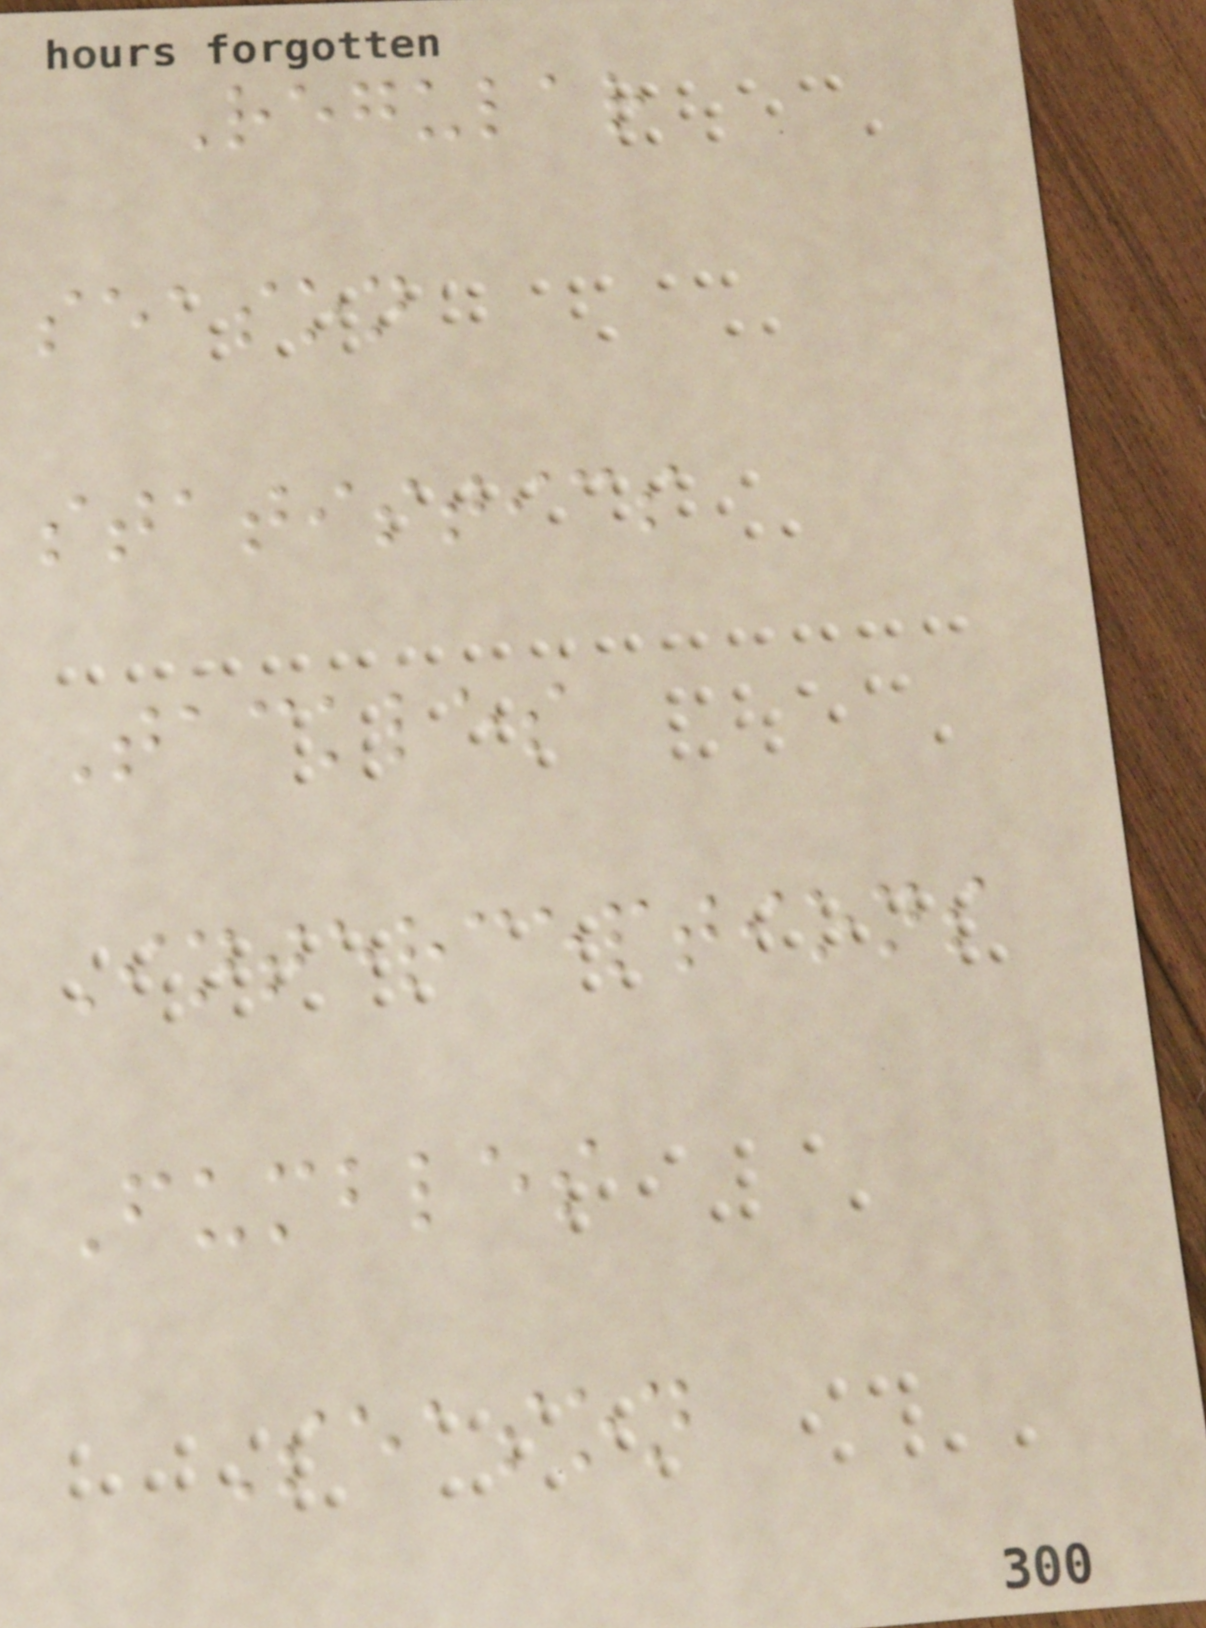Regular
season
statistics
Tackles
Interceptions
Fumbles
Season
